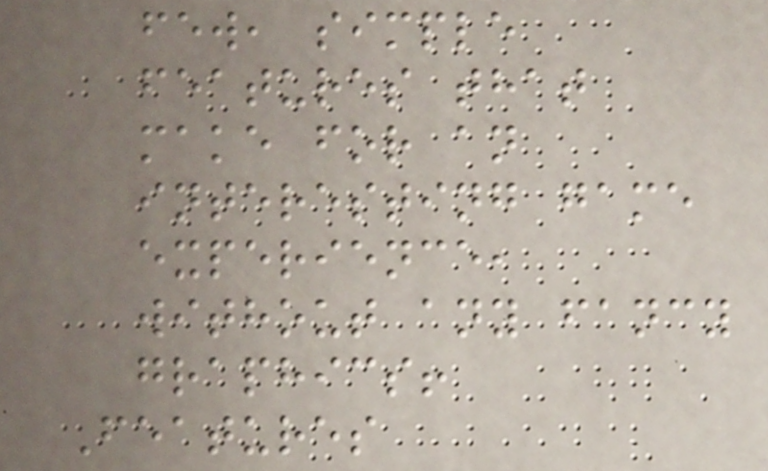few, simple
features that
make for an
interesting game
experience,
without any fancy
graphics!
Features
